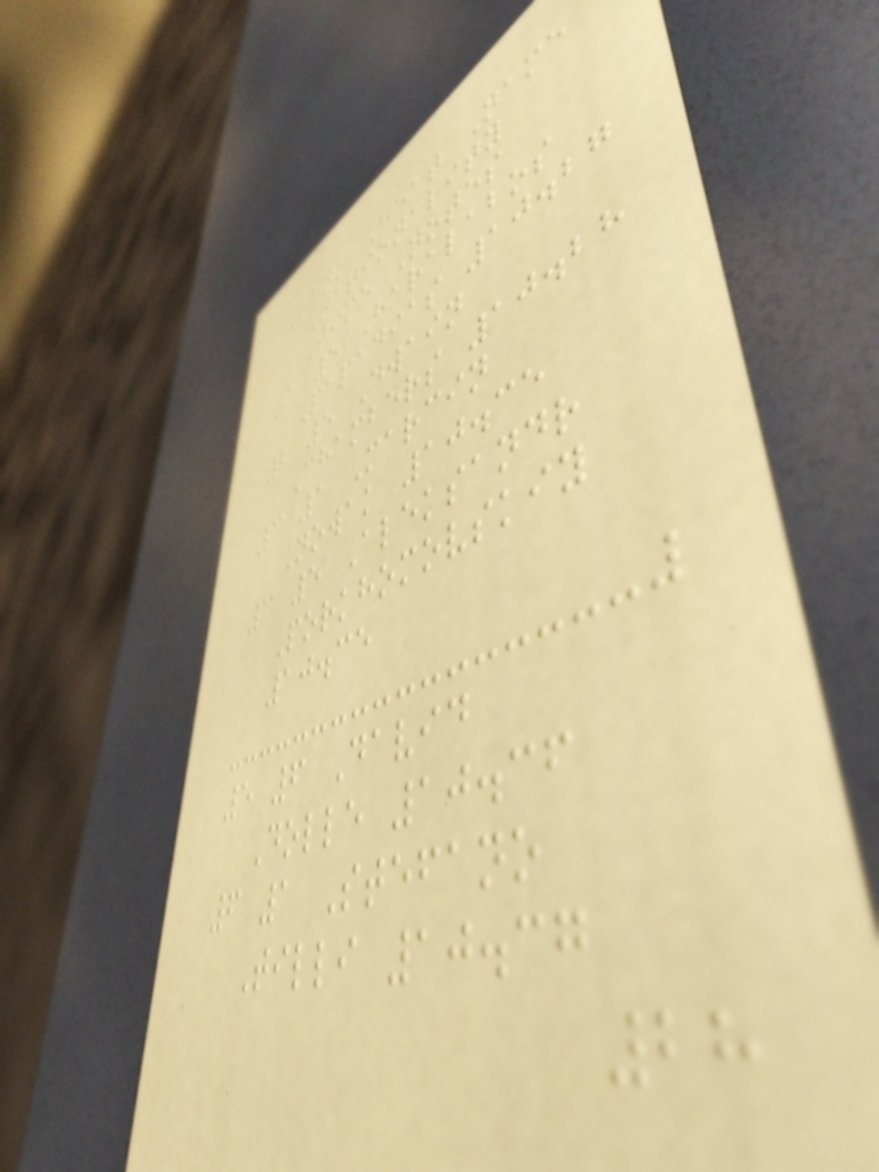Rank Heat Name
Nationality
Time Notes
1 5 Haralabos
Papadias 10.27
2 5 Dwain
Chambers 10.28
3 1 Marcin
Nowak 10.35
3 5 Aleksandr
Porkhomovskiy
10.35
5 6 David
Dolle 10.36
6 1 Stefano
Tilli 10.37
28
